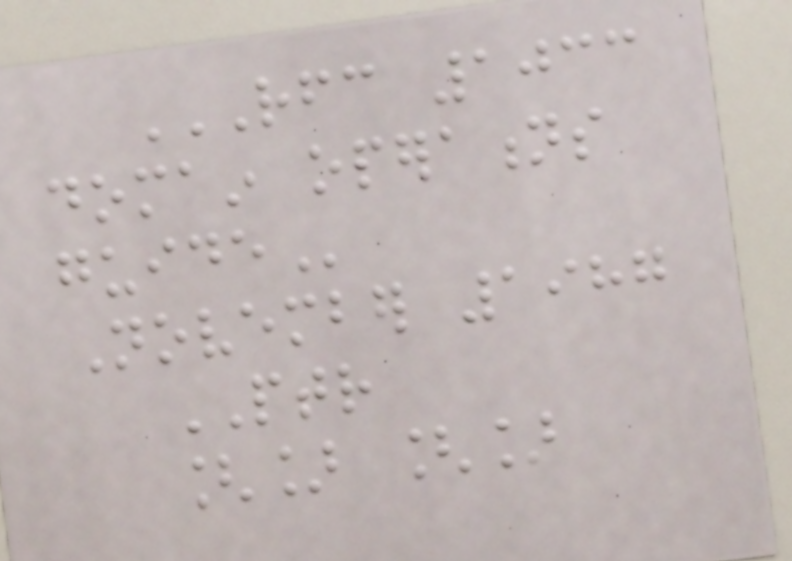RFC 1033
DOMAIN OPERATIONS
GUIDE
November 1987
PTR
[] []
